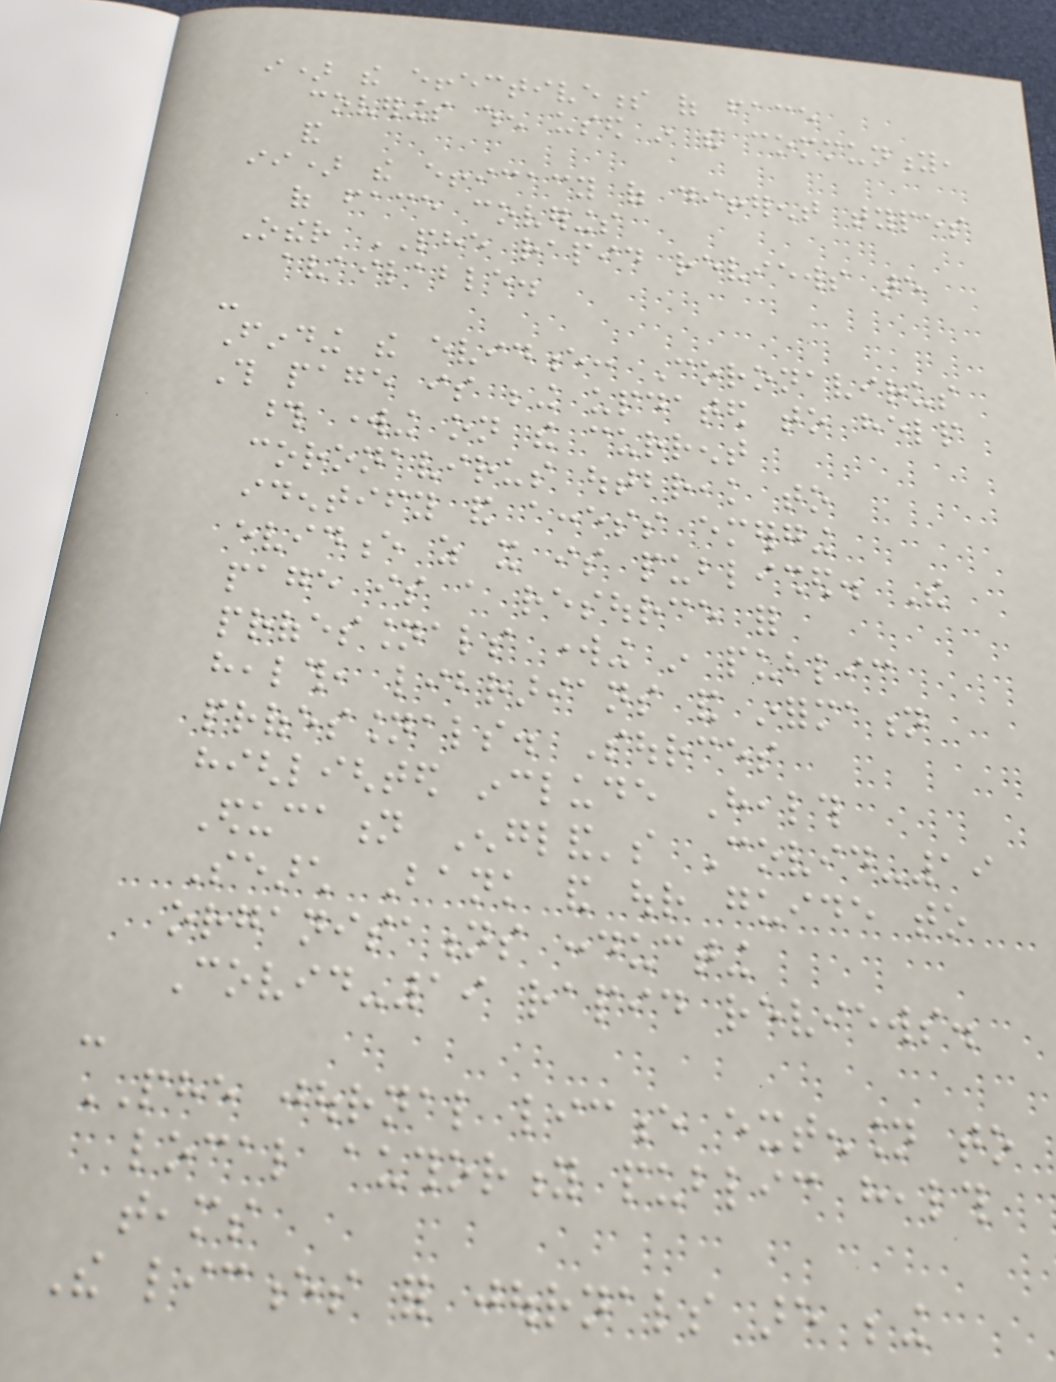i) the effectiveness of face
coverings when used in the community,
and
ii) the efficacy of different types
of face coverings
Other PHE rapid reviews are
available.
-
Finding the evidence: Coronavirus
This page is being updated to help
those working on the current
coronavirus outbreak to
identify and access emerging
evidence as it is published. The
page is a resource for
professionals working in public
health, librarians and information
professionals. Sources
highlighted include Health
Education England's Covid-19
Search Bank and our guide to
organisations conducting
Covid-19 rapid reviews.
-
PHE journal licence extension to
local authority public health
teams
The licences for journals are being
